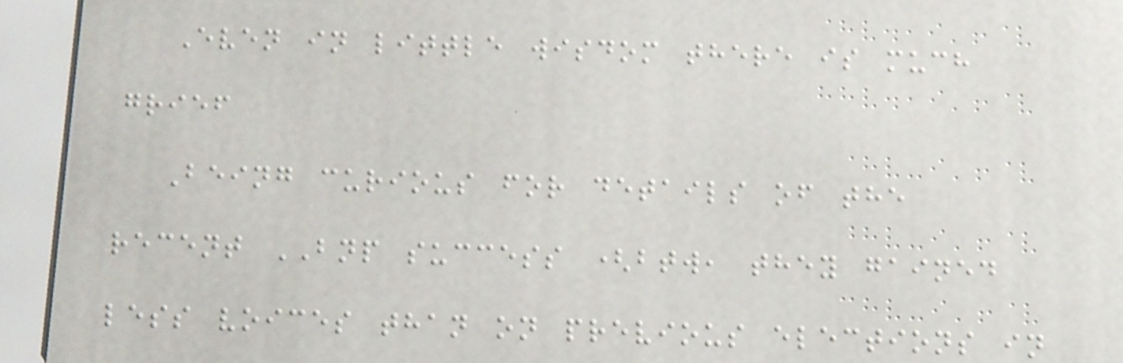Even in little wisdom there is much
grief
Being curious for details of the
recent BNP success (btw, they gained
less voices than on previous elections in
